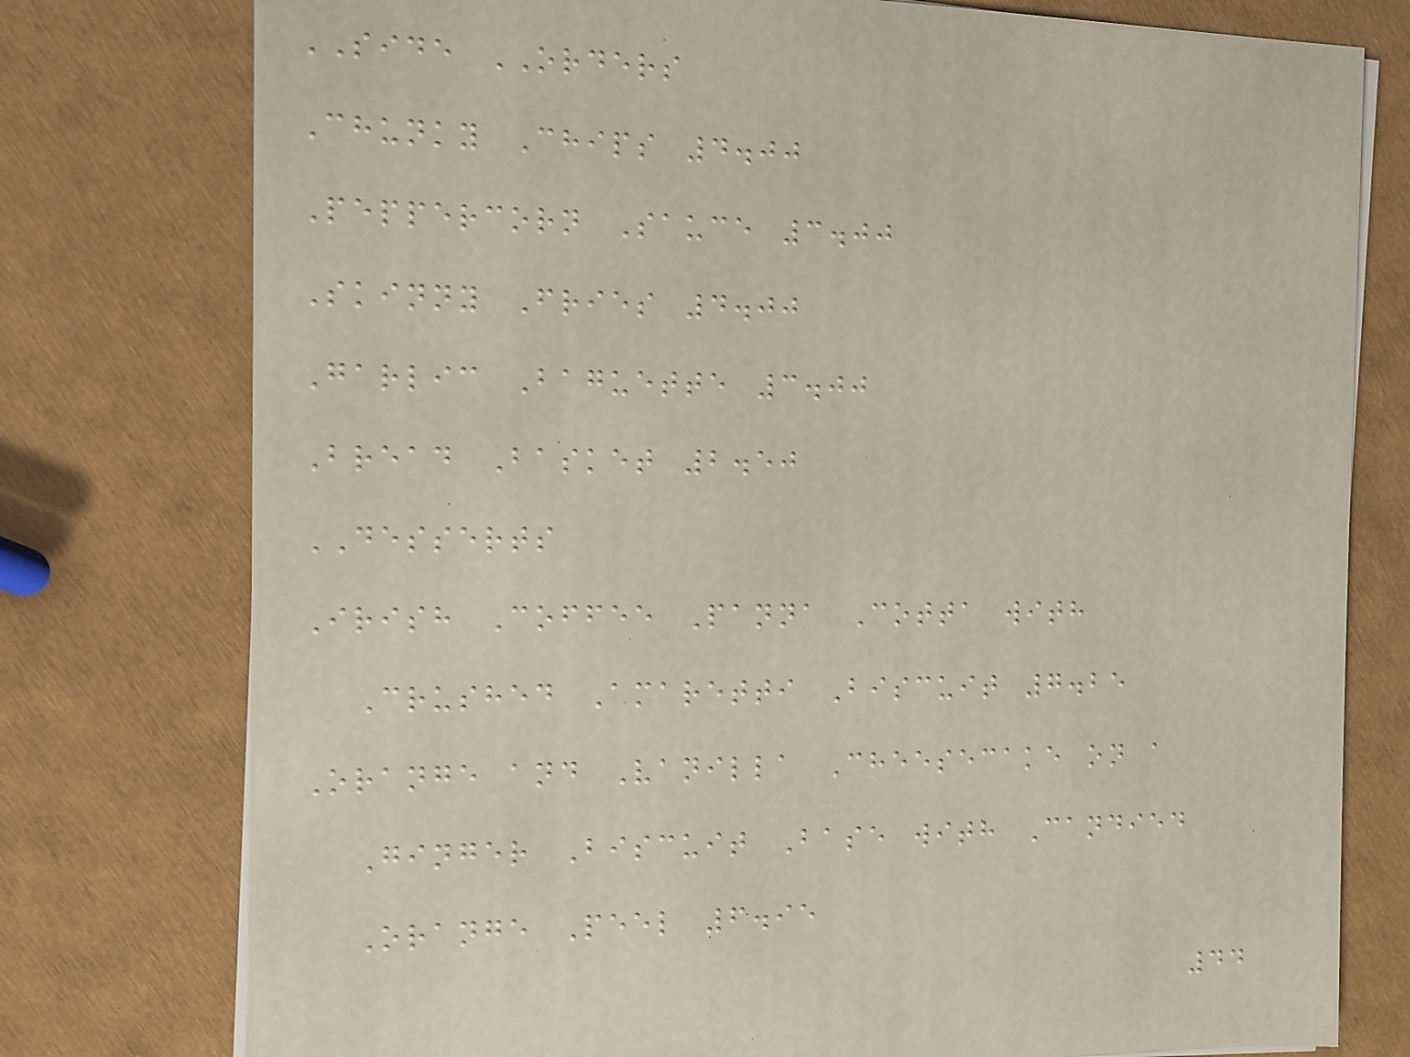SIDE ORDERS
Chunky Chips 4.00
Peppercorn Sauce 3.00
Skinny Fries 4.00
Garlic Baguette 3.00
Bread Basket 2.50
DESSERTS
Irish Coffee Panna Cotta with
Crushed Amaretti Biscuit 7.25
Orange and Vanilla Cheesecake on a
Ginger Biscuit Base with Candied
Orange Peel 6.95
44
